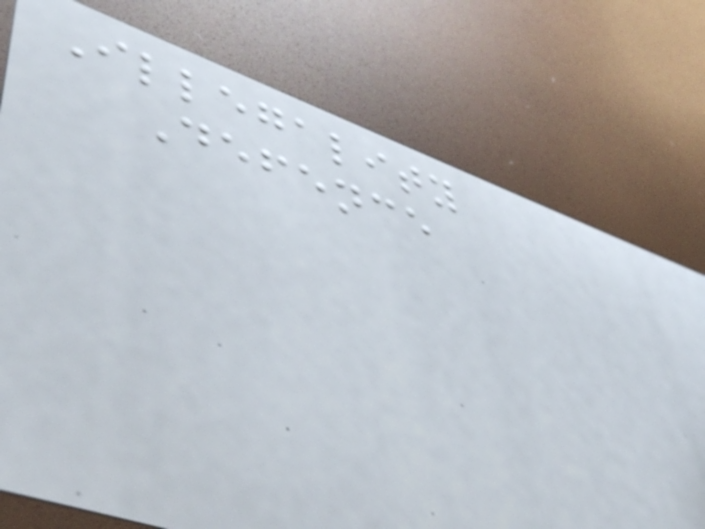Illegality
Defence
